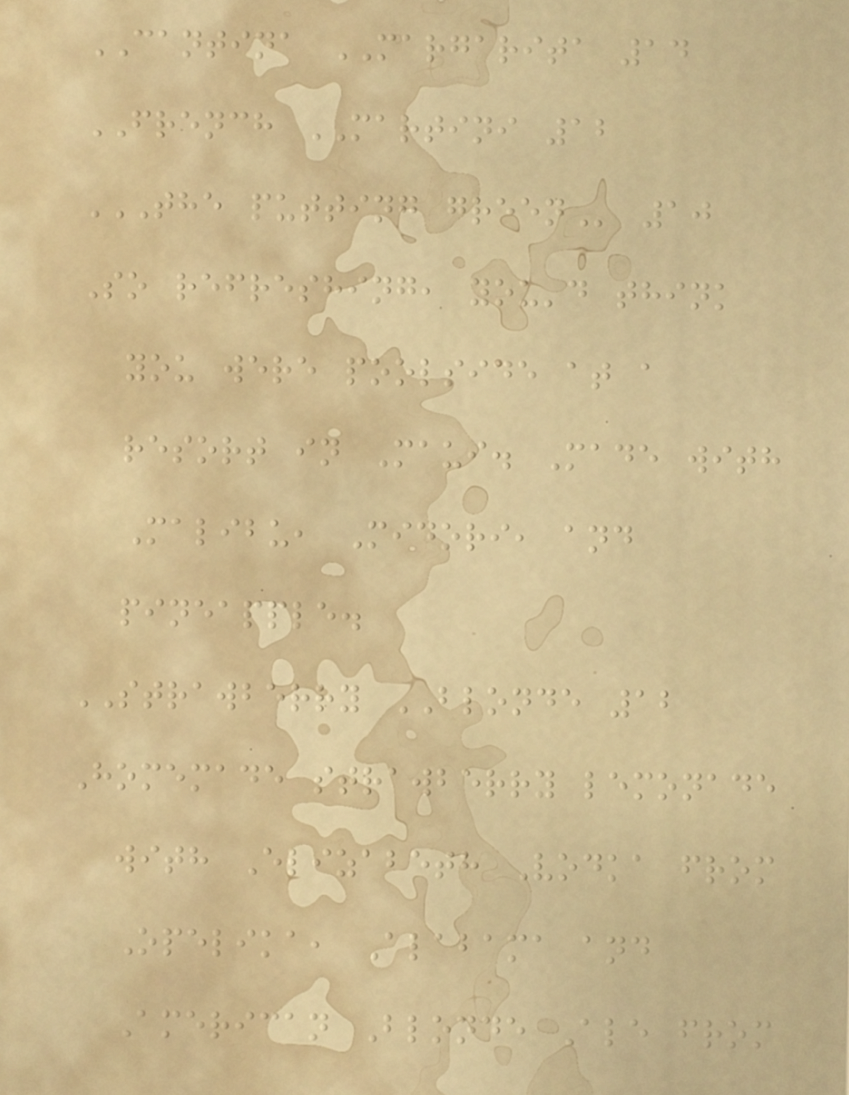CANTINA MARGARITA 14
FRENCH MARTINI 12
THE PUTTING GREEN 10
So refreshing, you'd think
you were poolside at a
resort in Maui. Made with
Malibu, Midori, and
pineapple.
STRAWBERRY BLONDE 12
Homemade strawberry lemonade
with Elizabeth Vodka from
Opelika, Alabama and
American Blonde Ale from
